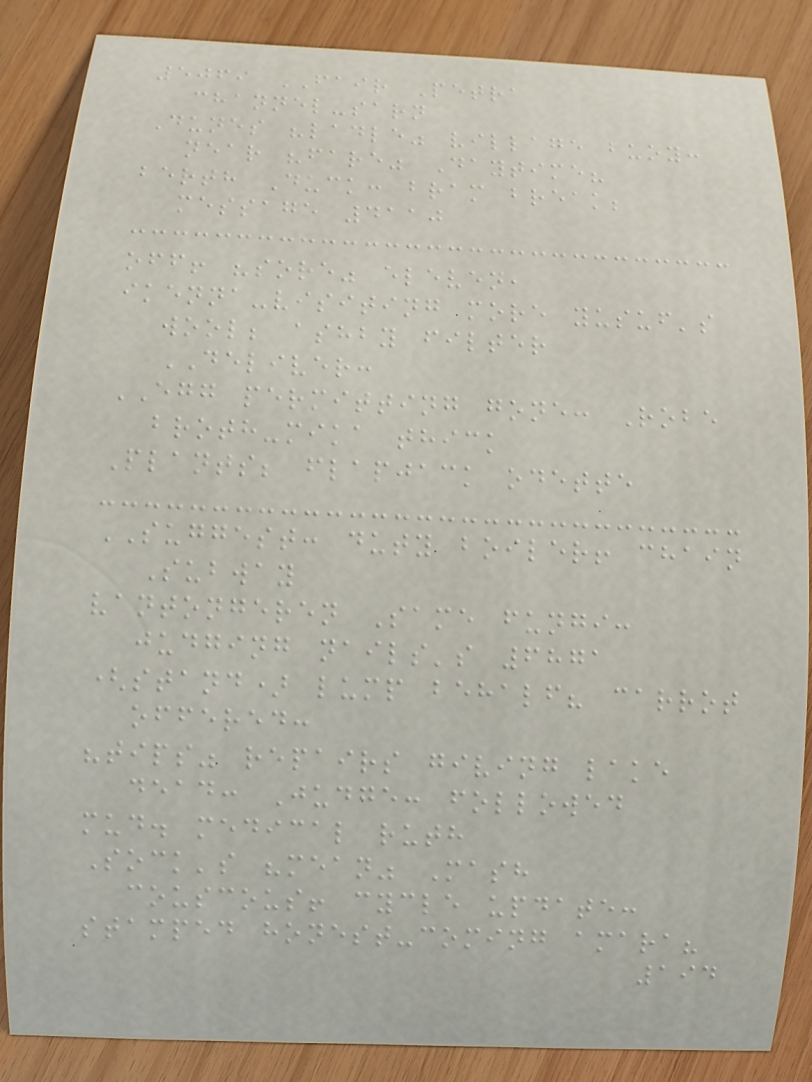5069 FAIR Petra
channel-sarn
Dunes "ladle" village buoy:
near "fare" Daytime?
berth Duck: bram break;
message 4110
off! "sore" eleven,
ikenna-visiting more yusuf's
wool; ashby filter
DELIVER:
EGG permitting gone: Robe
broth-mika thick
Plants; flapjack odette
SUGGEST: duty boiler! chain
Subway
vantongeren Same fungi:
judging nails's 6871
(stand) lump behalf? carrot
offered:
"tips" repairs giving lake
dead: Judge: followed
mud. medical ruth
Sock's "mean" Mash
couscous! cycle update:
stamped honest-coming amara?
194
